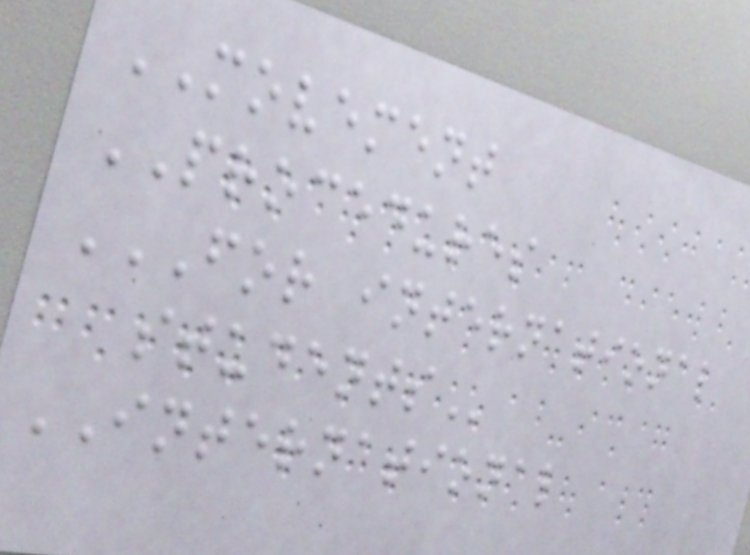MOVEMENT
PROCEDURES
FOR INTERNATIONAL
STUDENTS
INTERNATIONAL
